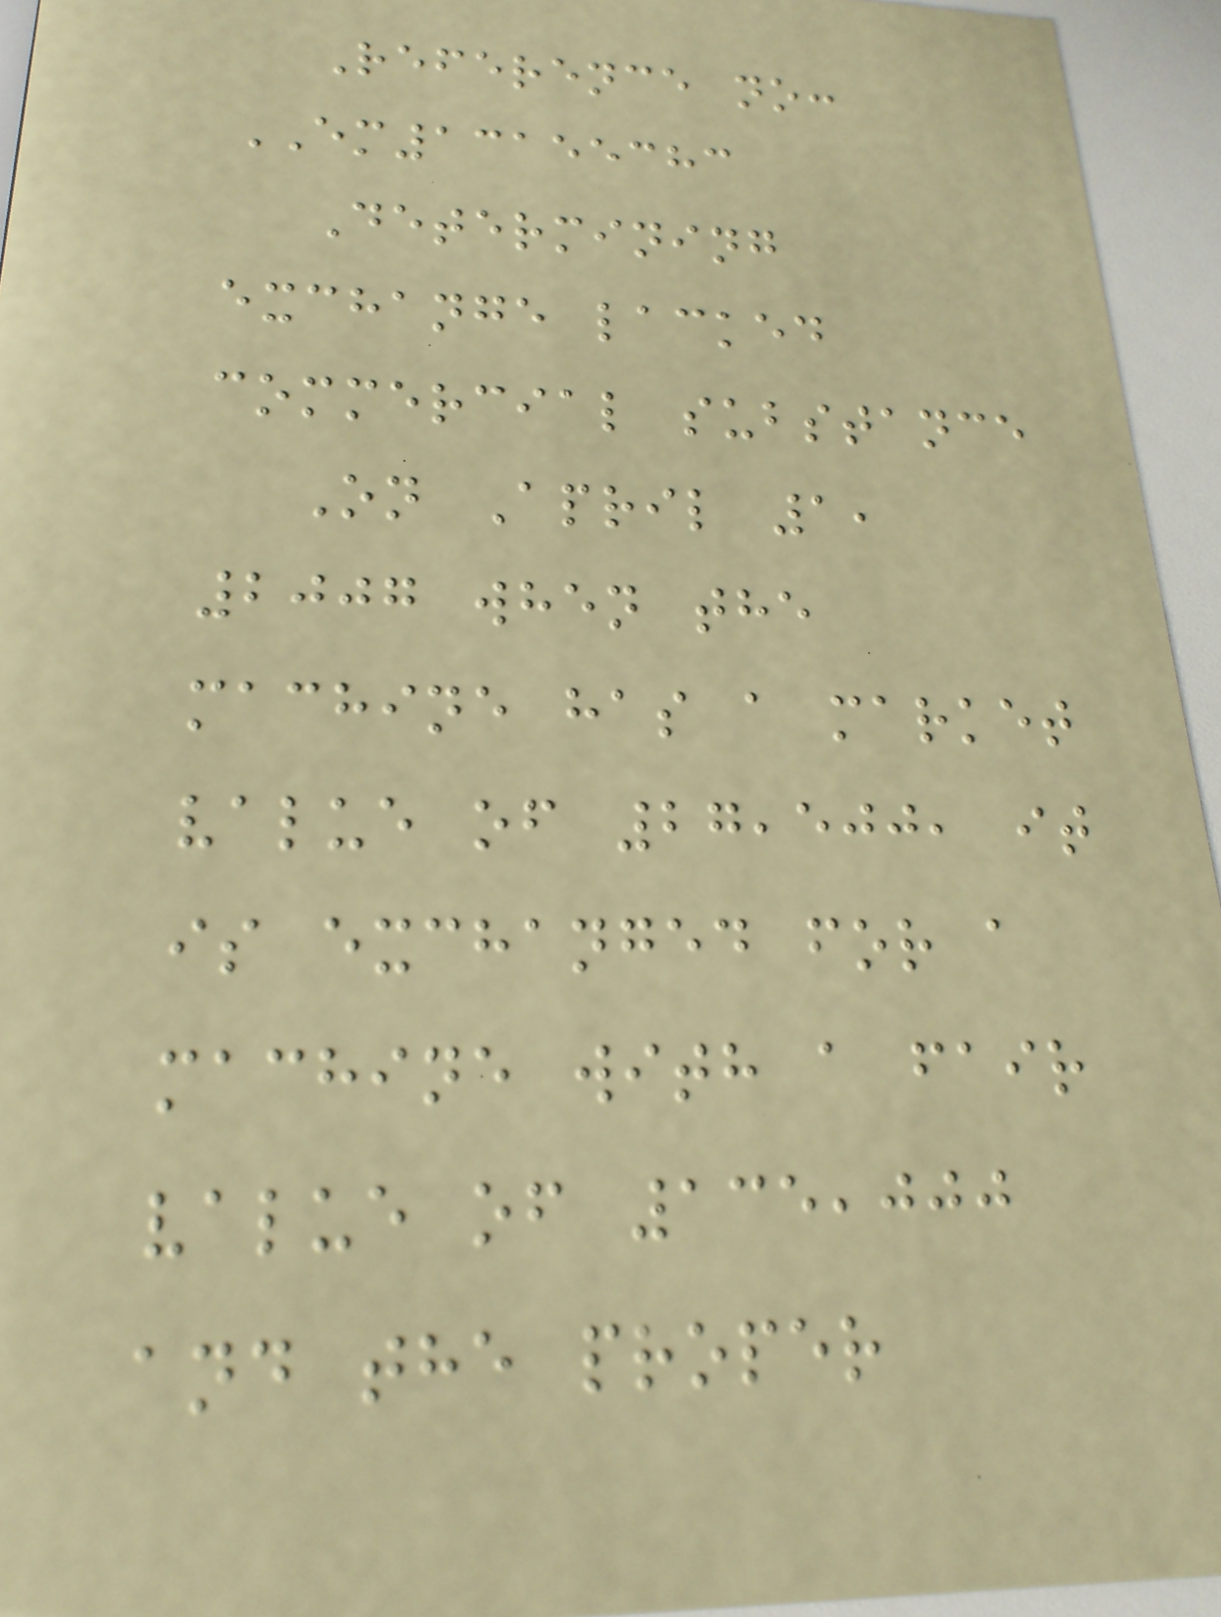Reference no:
EM13155383
Determining
exchange lacked
commercial substance
On April 1,
2007 when the
machine has a market
value of 27,500, it
is exchanged for a
machine with a fair
value of 135,000
and the proper
